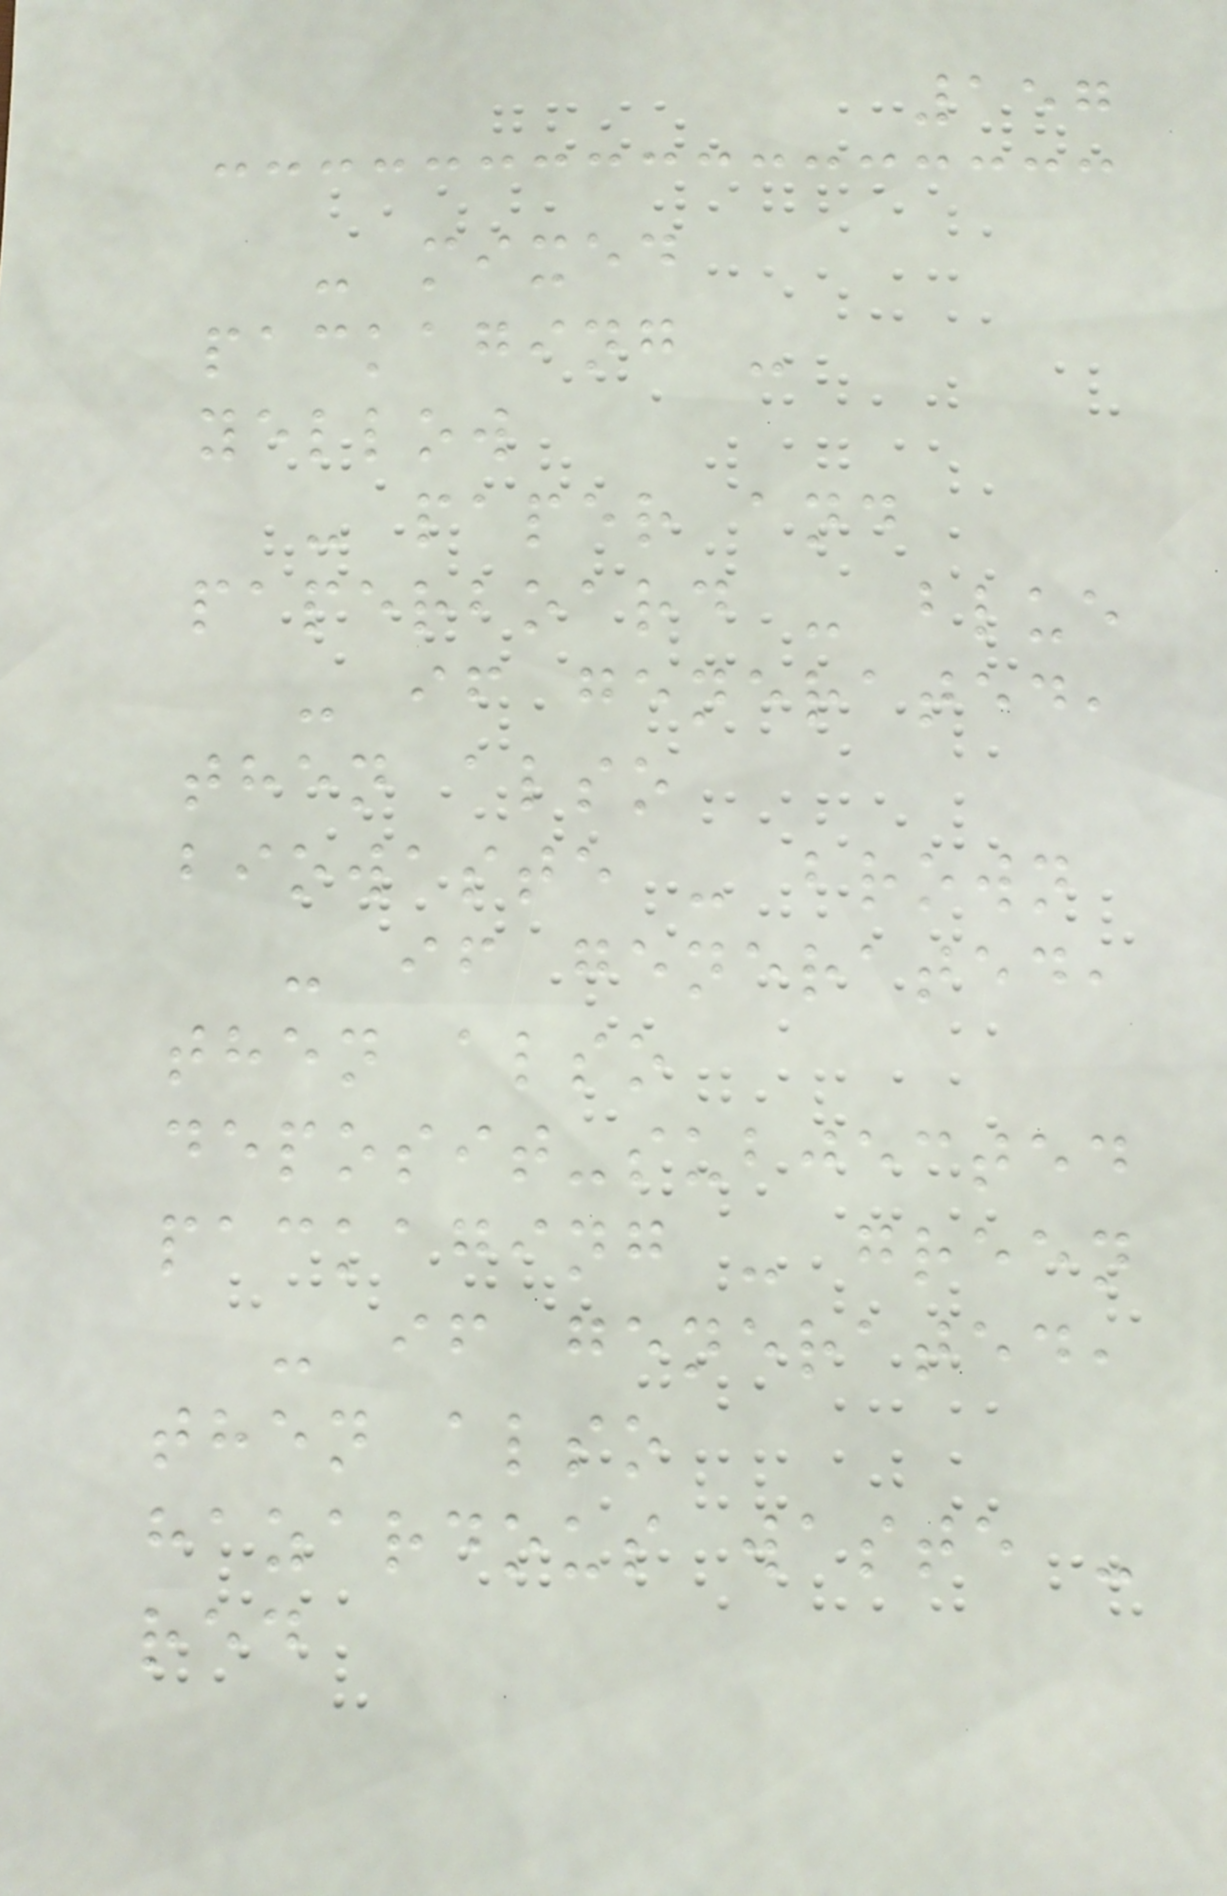157
- mixed
packaging -
yellow
- paper and
paperboard - blue
- if generated,
then also
biowaste - brown
- if generated,
then also
deposit-subjected
packaging - green
- if generated,
then also
hazardous waste -
red
